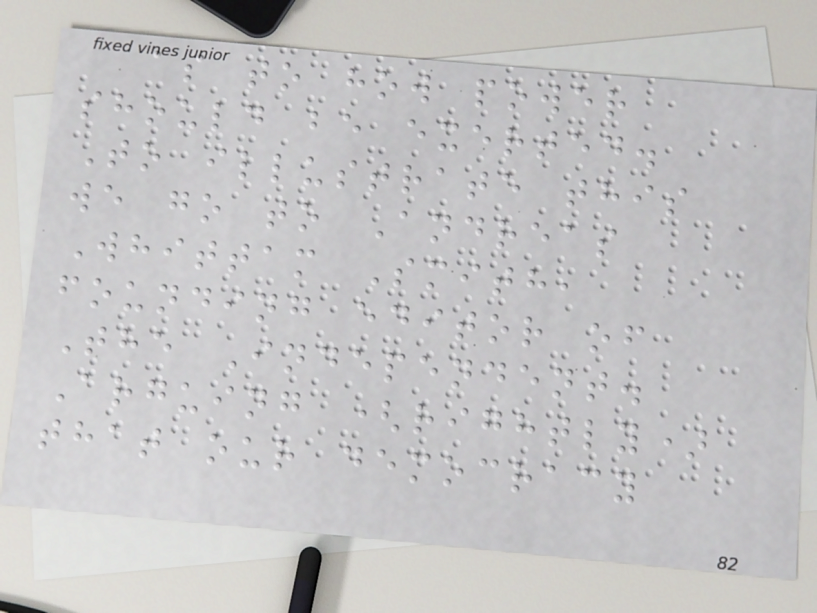as to how power
should be exerted.
To illustrate this
we go to Andreas
Whittam Smith,
founding editor of
The Independent.
Arguing (rightly)
that our democracy
